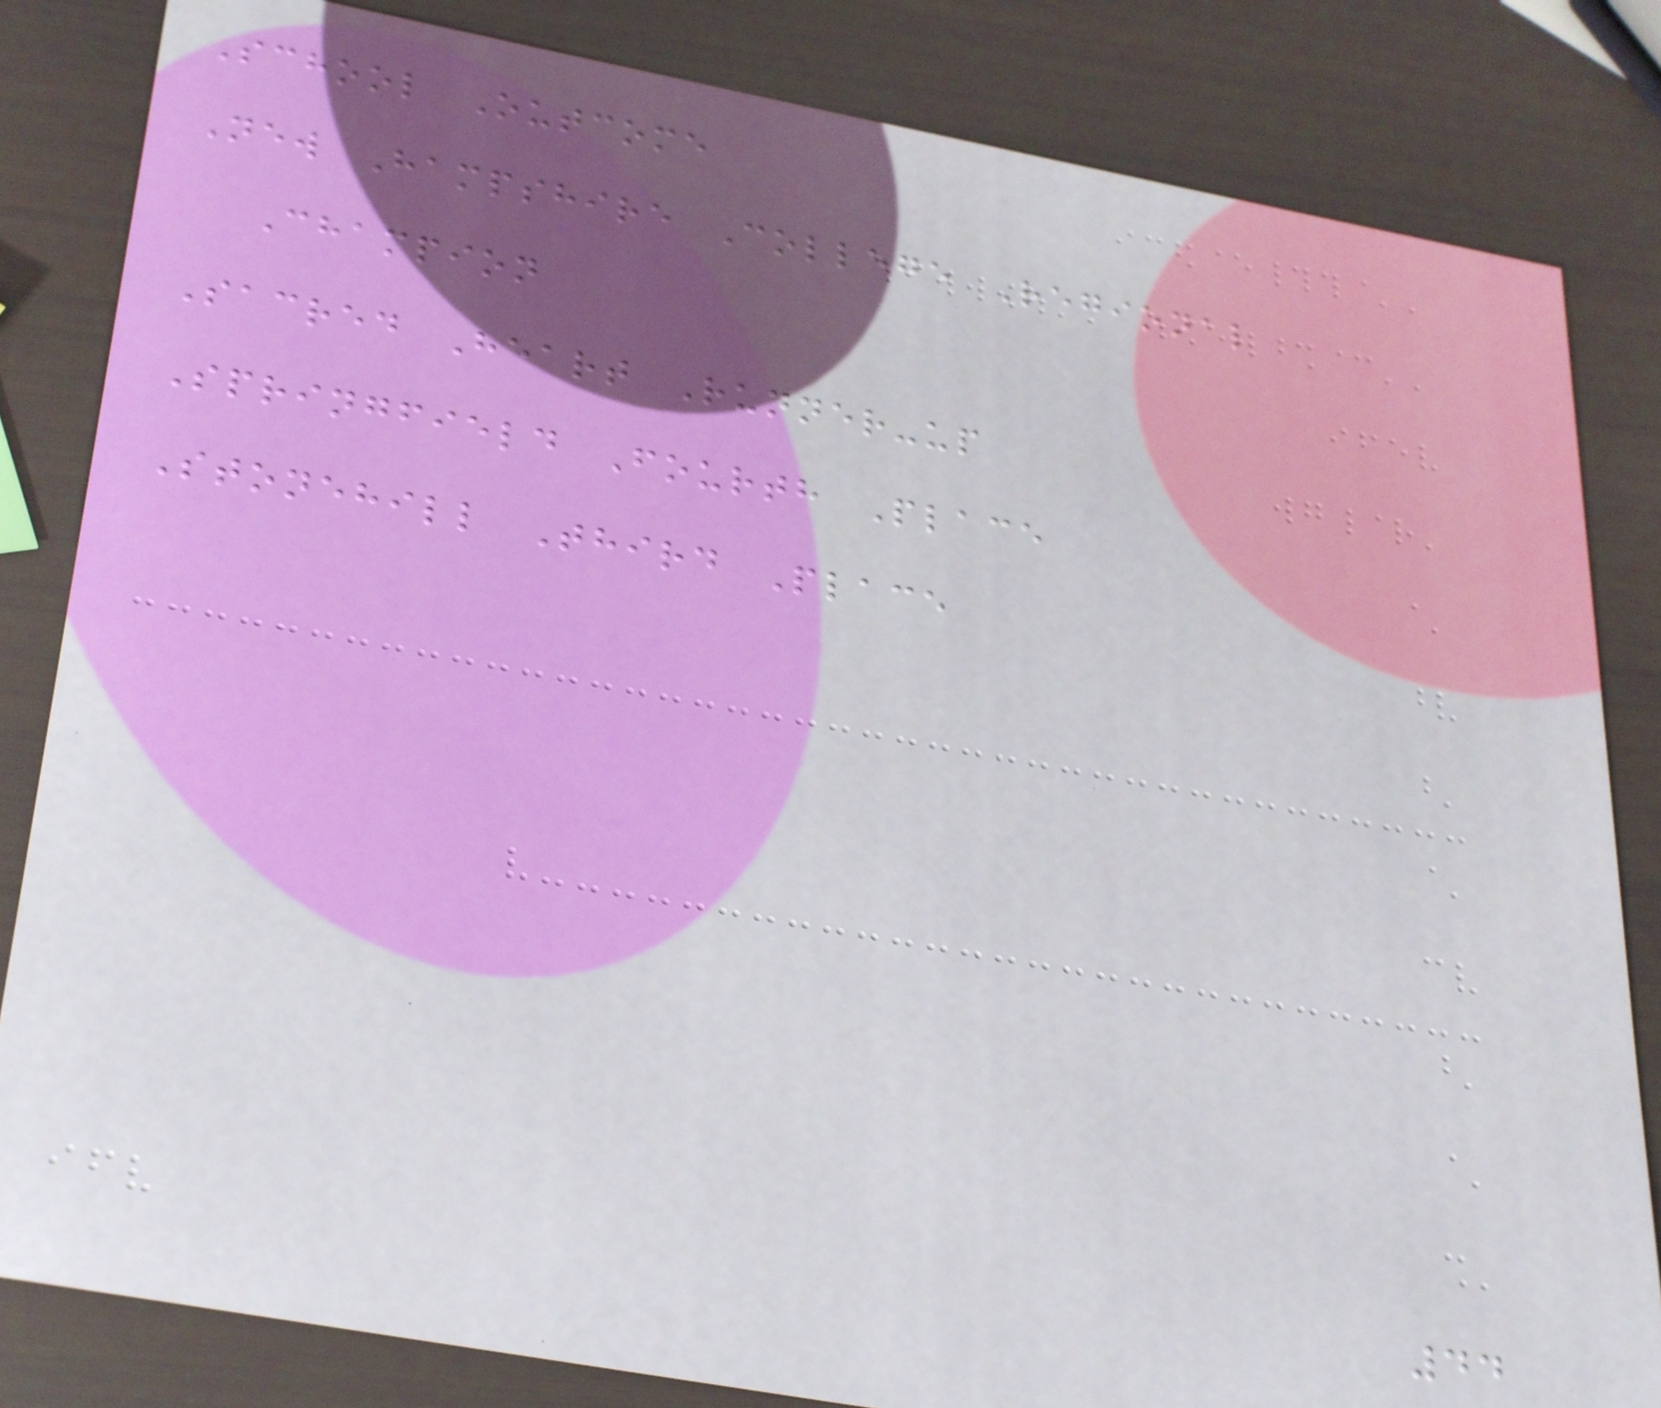School Outcome
New Hampshire College Regional
Champion
Sacred Heart Runner-up
Springfield Fourth Place
Stonehill Third Place
44
